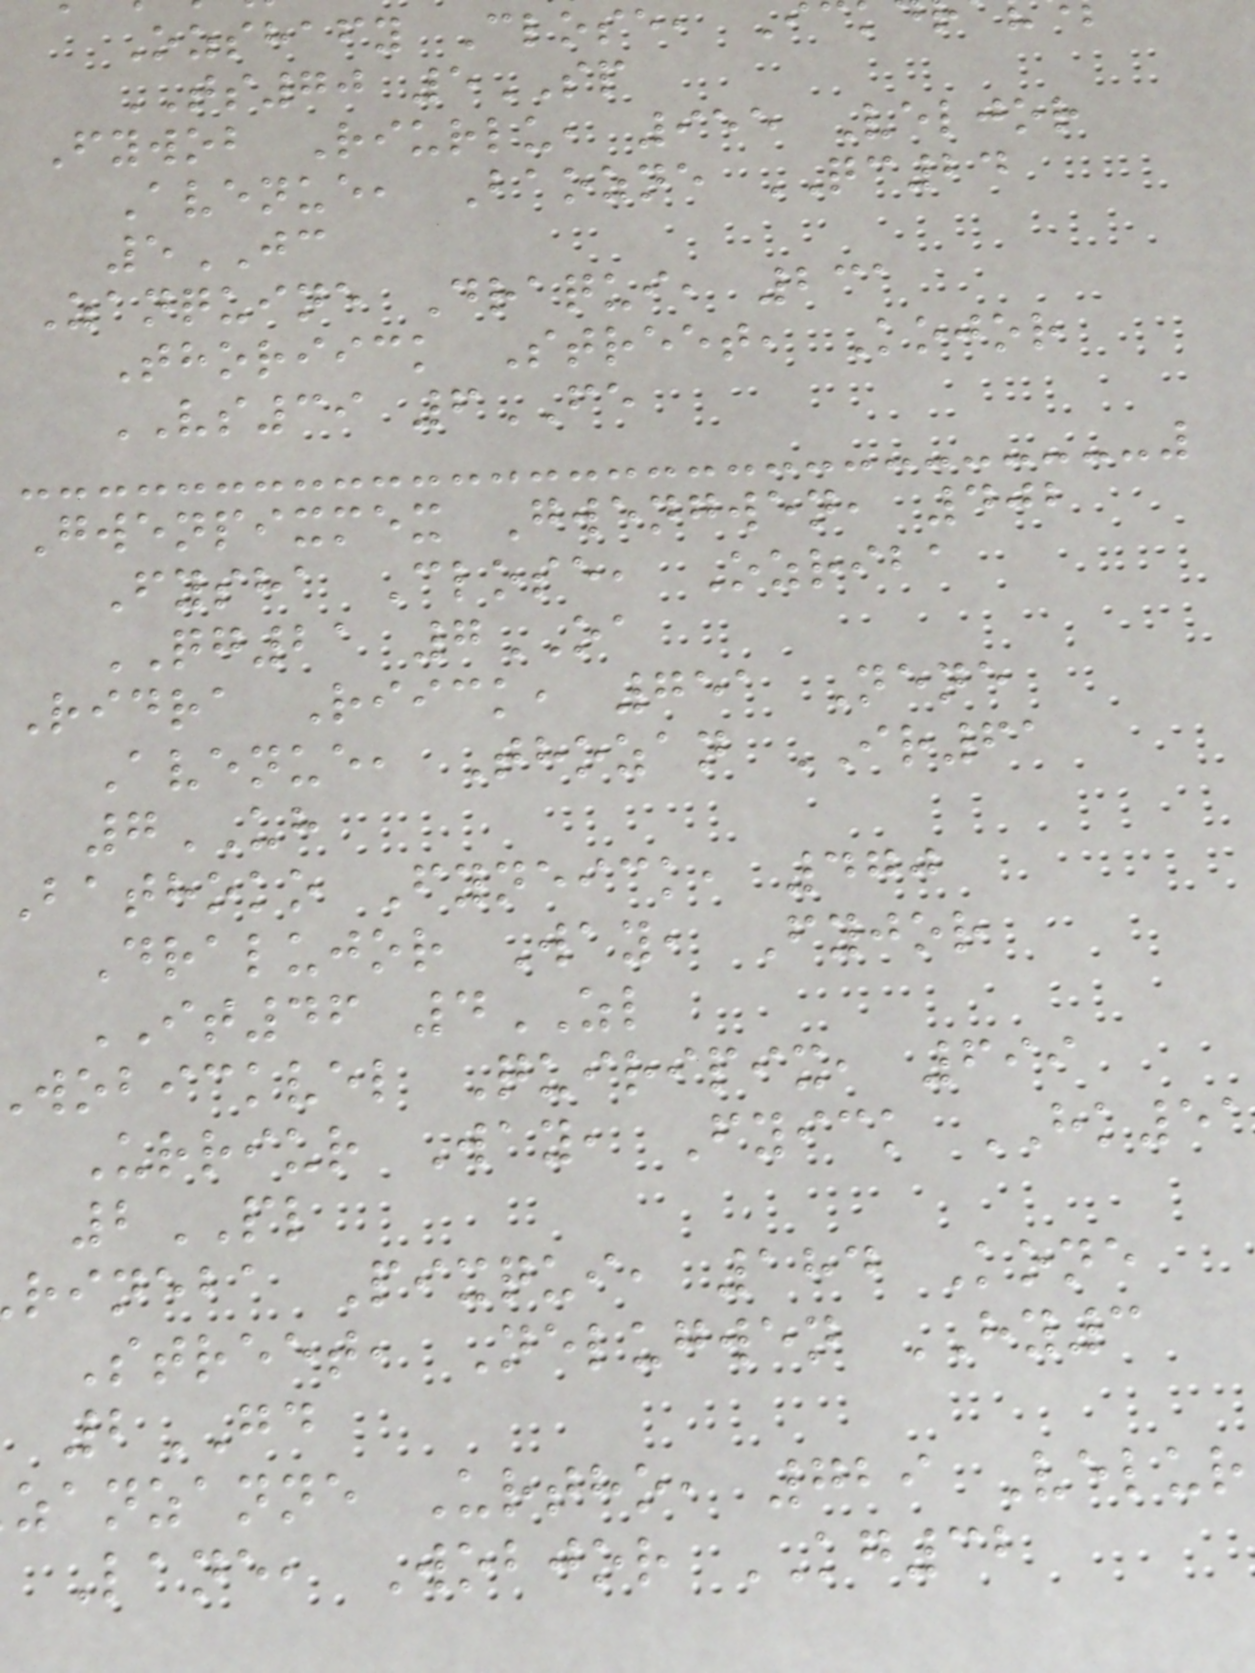Ozshafy Close,
TS70 5SP
Fywob Riurlu, 955 Veljor
Avenue, Baozne QC24
5JC
Zanquine Draqui, 231
Thoriick Street, Kojor
VS39 6FE
Gwenpixmex Gwengwen, 402
Fysha Close, Ozriba
QG21 7OA
Ridra Riick, 751 Nene
Avenue, Thozan IR61
7UH
bathoko Fyneick, 470
Dralujor Way, Fyjor
IT46 4ZL
wobickvel Quiripix, 699
Urriur Way, Fyick HK5
2PL
rineba Pixqui, 184 Kone
Street, Nelugwen HY3
2GD
zanzanne Urtho, 729 Velur
Lane, Wobjor KG32
